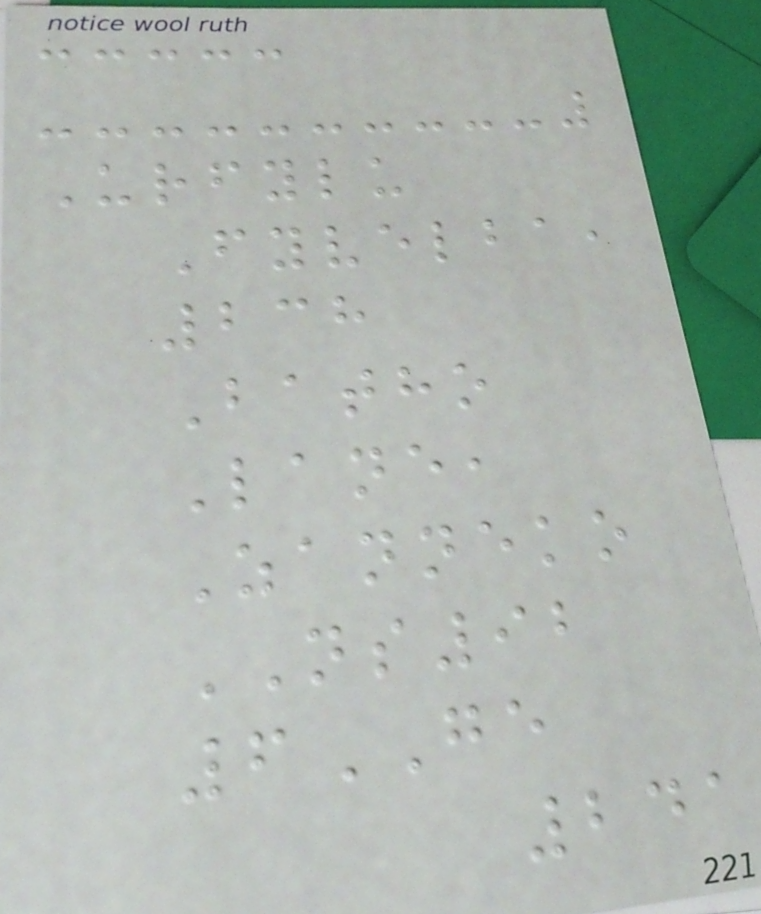Urfylu
Fyvelba,
238
Batho
Lane,
Zanneko
NS92
6GE
241
